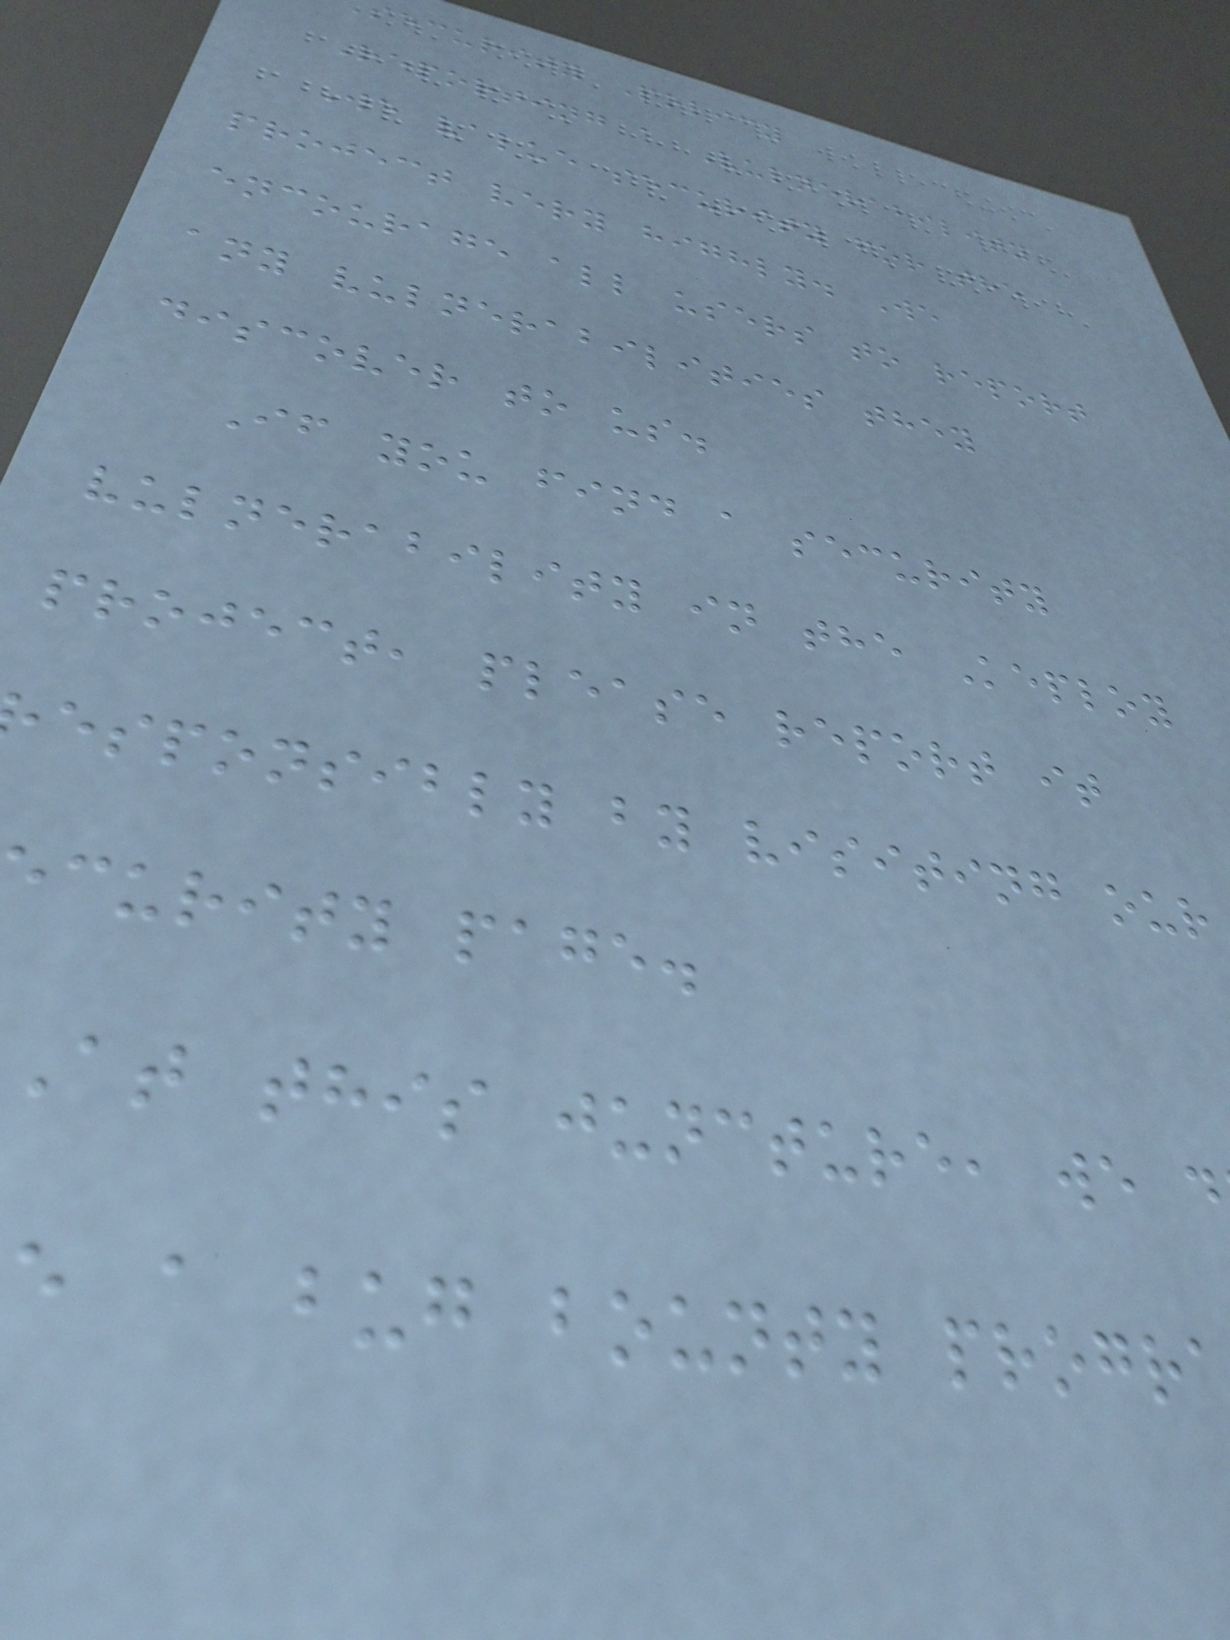security Policy
Reporting a Vulnerability
We value security for the
project very highly. We
encourage all users to report
any vulnerabilities they
discover to us.
If you find a security
vulnerability in the Keploy
project, please report it
esponsibly by visiting our
curity page.
at this juncture, we d
e a bug bounty progr
